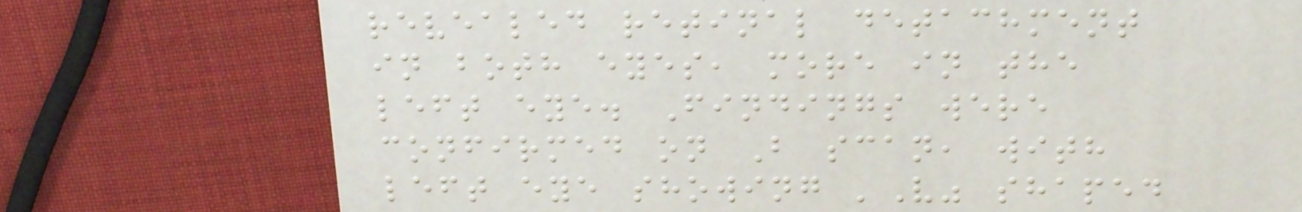revealed retinal detachment
in both eyes, more in the
left eye. Findings were
confirmed on B scan, with
left eye showing 'V" shaped
